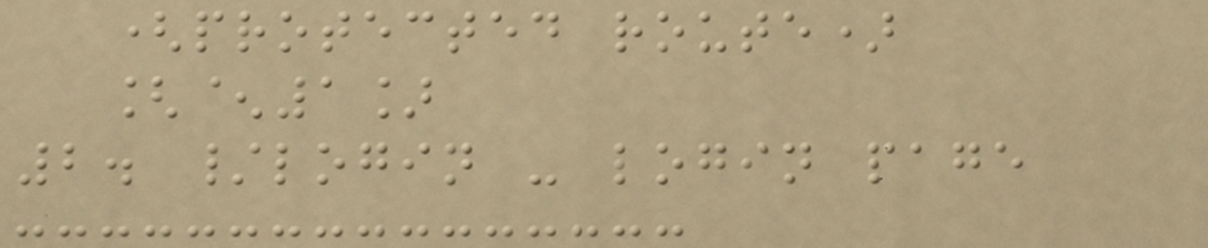(protected route)
[^1]
2. /login - login page
